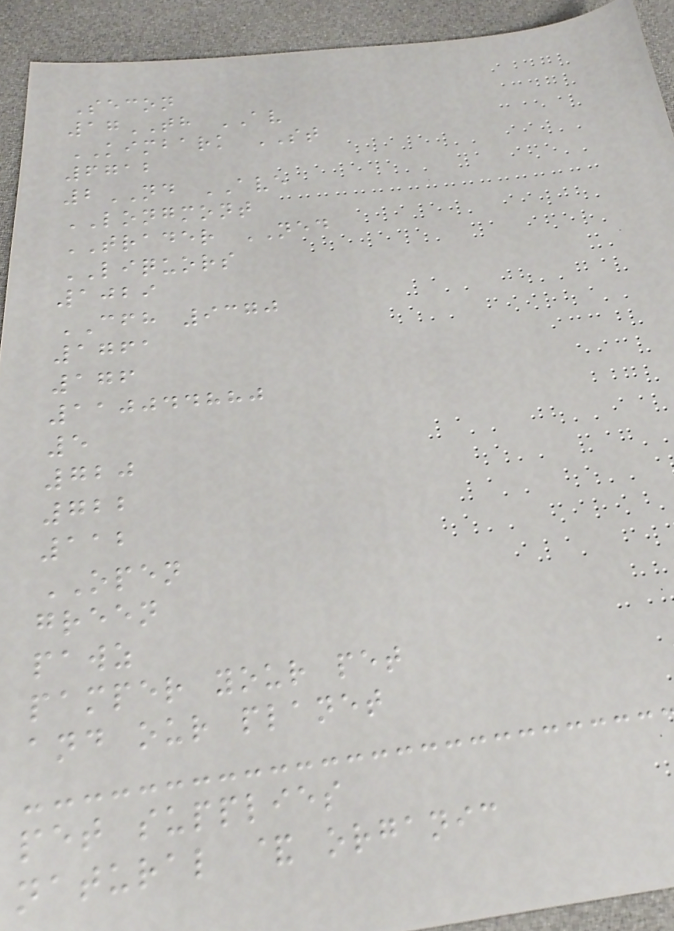Secon
17TH AV
KIMBARK ST
6712
2ND AVE
LONGMONT
TRADER NED
LIQUORS
1029
CFH 9370
1761
176
110044880
5
720
722
112
OPEN
green
pawz
pamper your pet
and our planet
pet supplies
natural & organic
